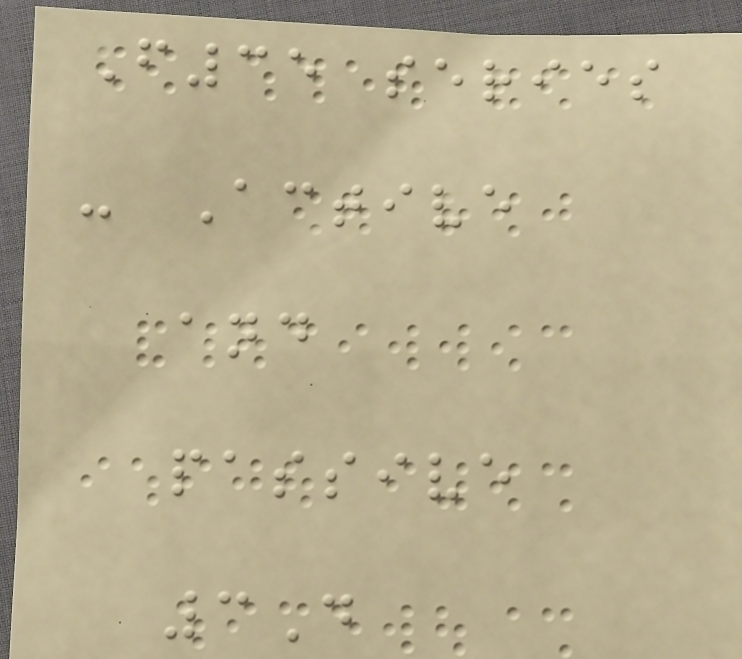F35 series
- Active
and
passive
3D
